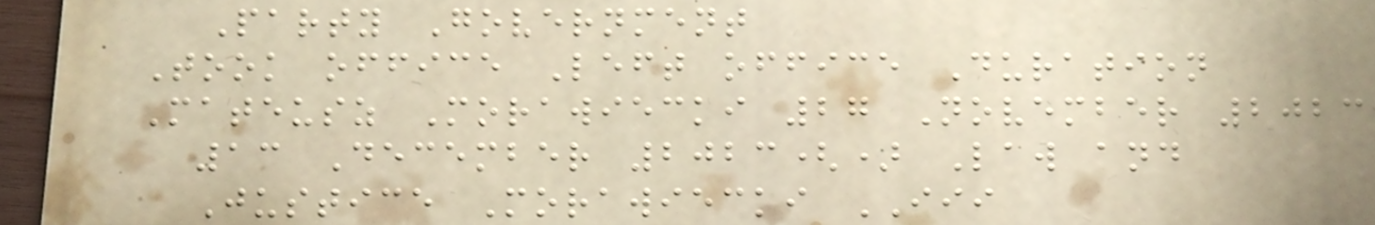Party Government
Took office Left office Duration
Mateusz Morawiecki 27 November 2023
13 December 2023() Law and
Justice Morawiecki III
